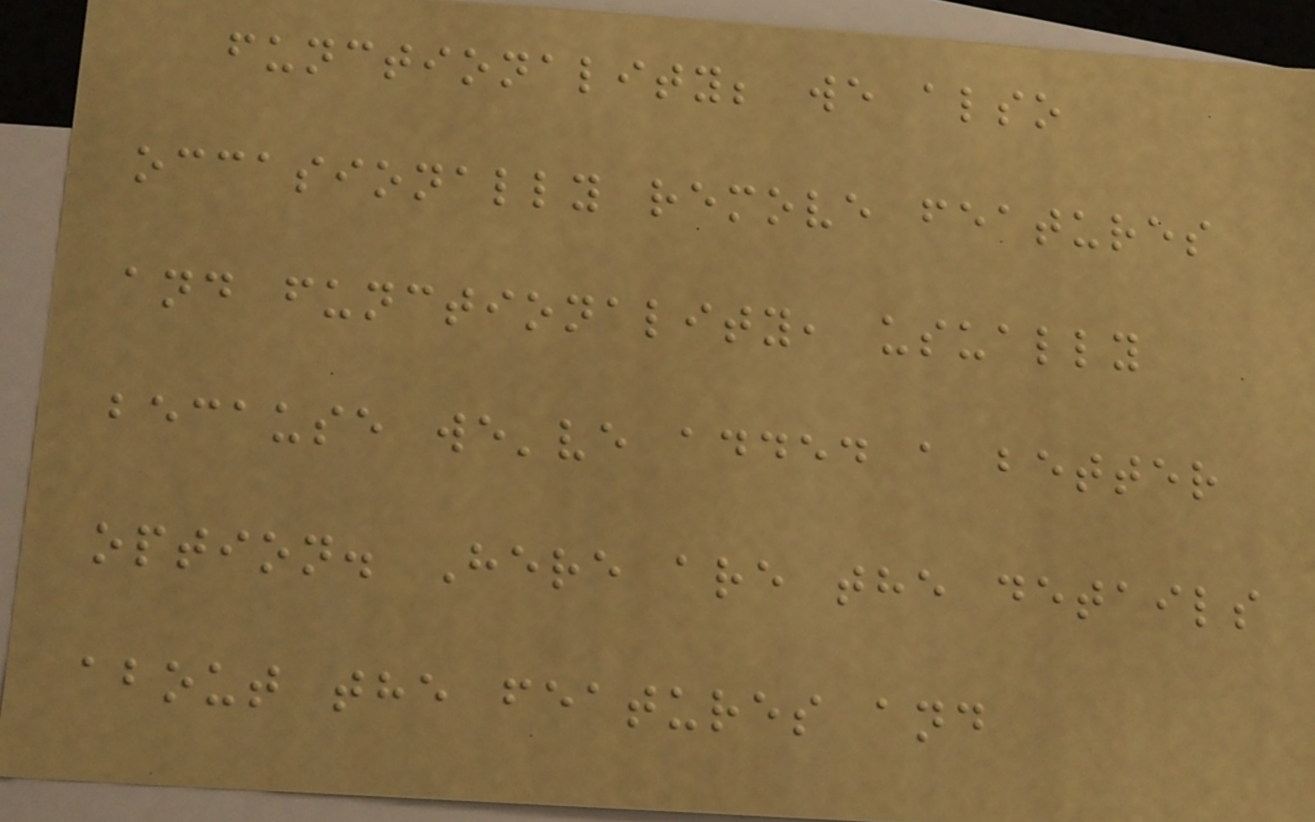functionality; we also
occasionally remove features
and functionality, usually
because we've added a better
option. Here are the details
about the features and
